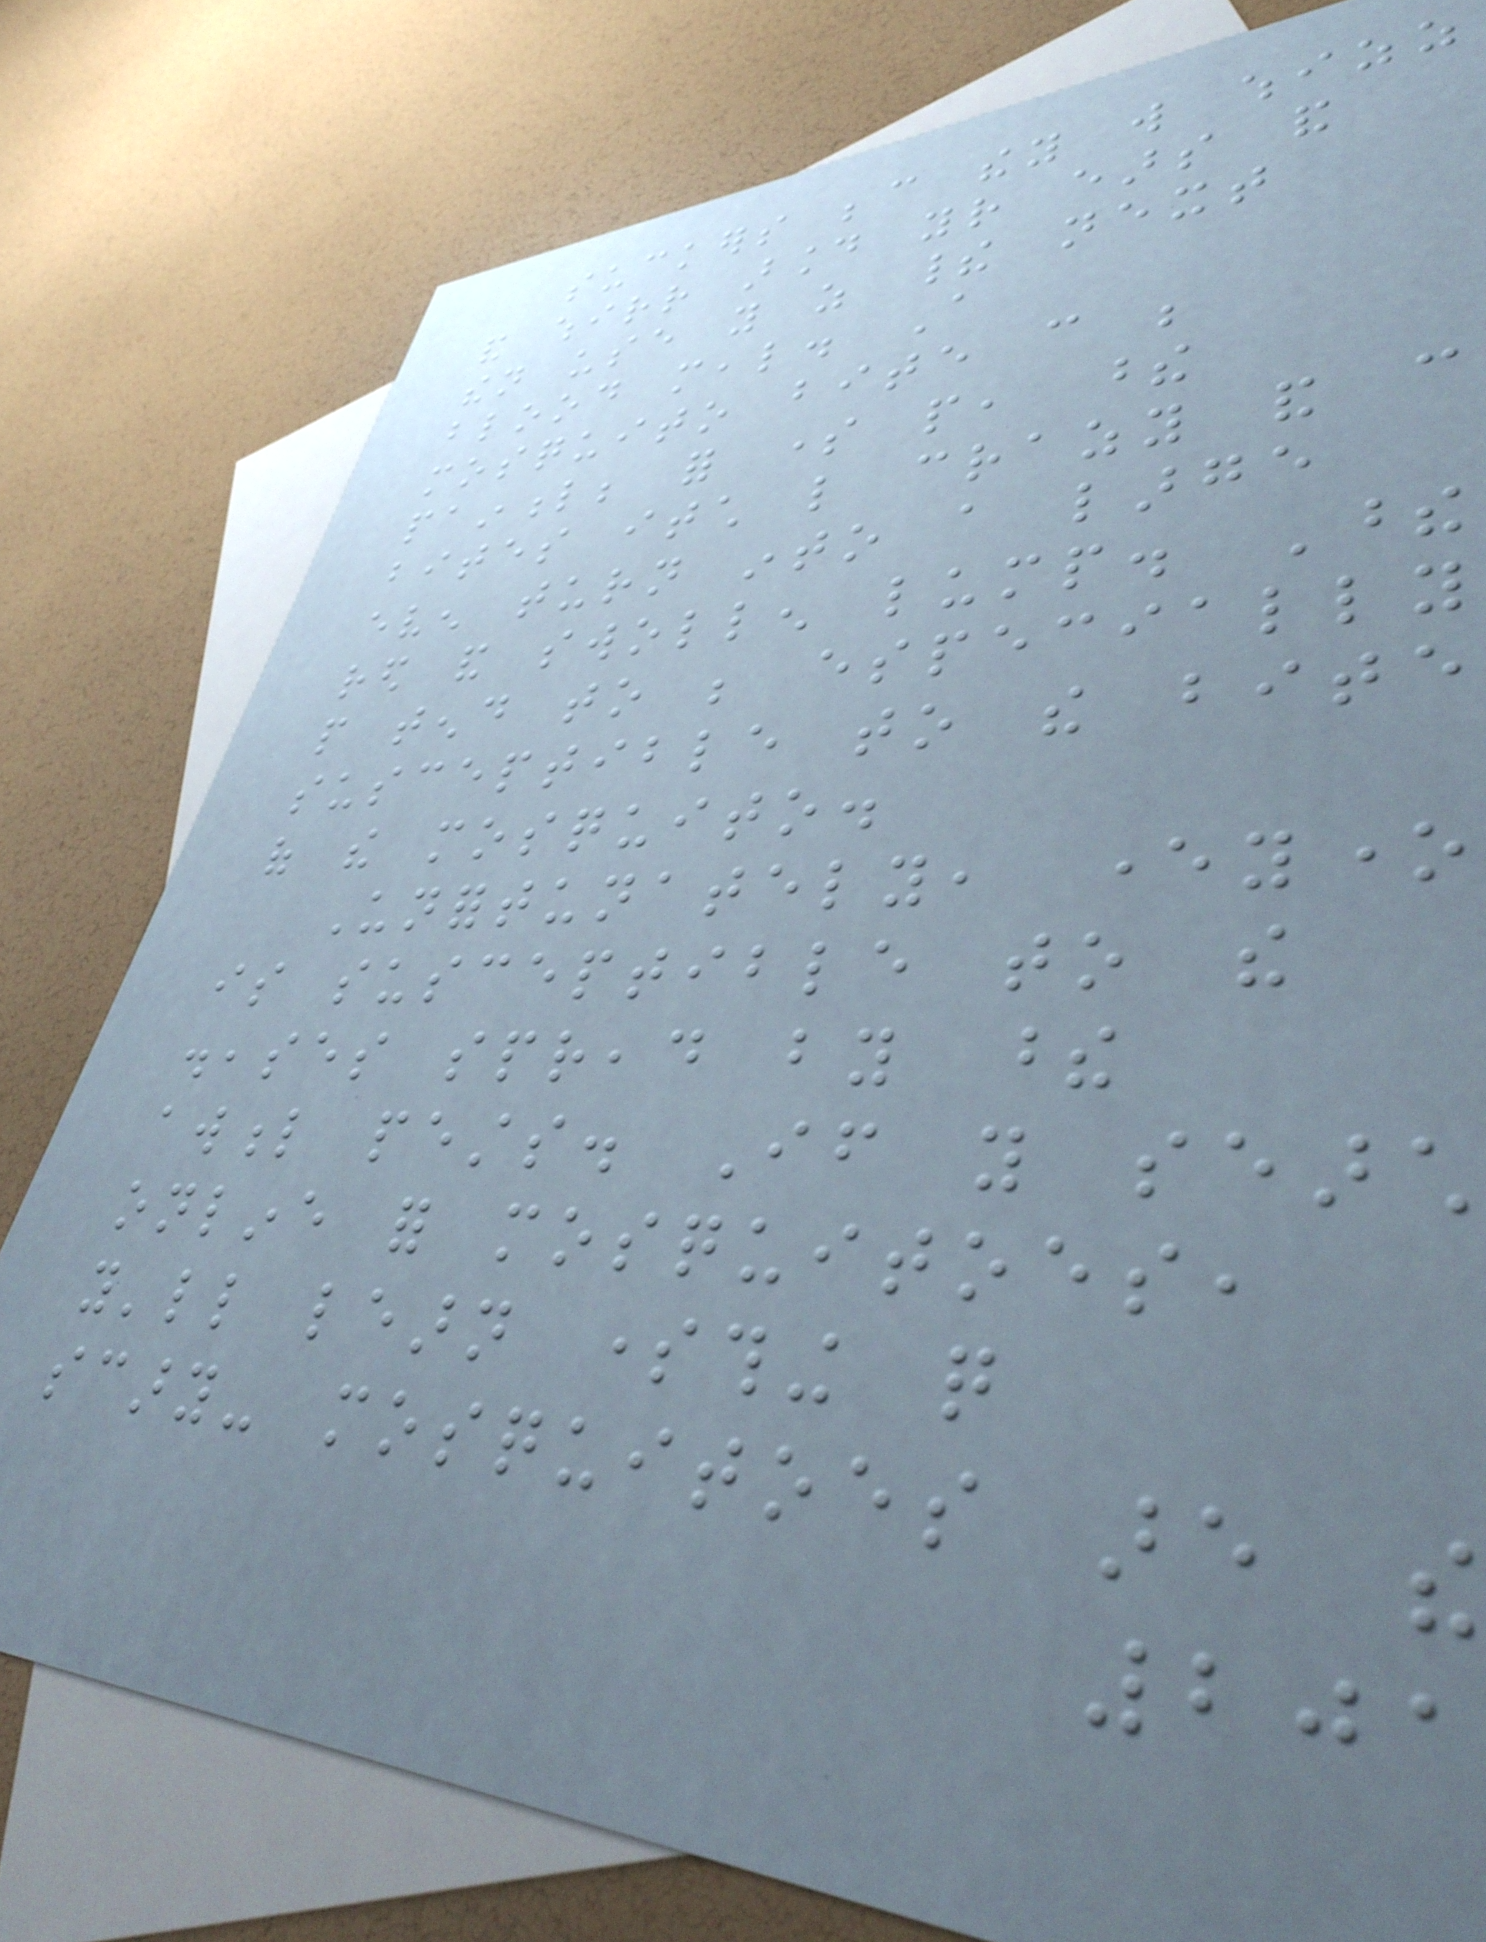suckers because they will whizz
and whirr around your ears and
then use you as their next
blood meal. A
mosquito bite can be
painful; for some people, these
bites itch like crazy and can
even turn into a large
red and swollen lump. These
people tend to be especially
susceptible to the bite
of the mosquito.
Unfortunately, everyone
is susceptible to the
diseases spread by these
awful pests. If you search
online for mosquitoes,
you'll learn something quite
scary- mosquitoes are the
201
